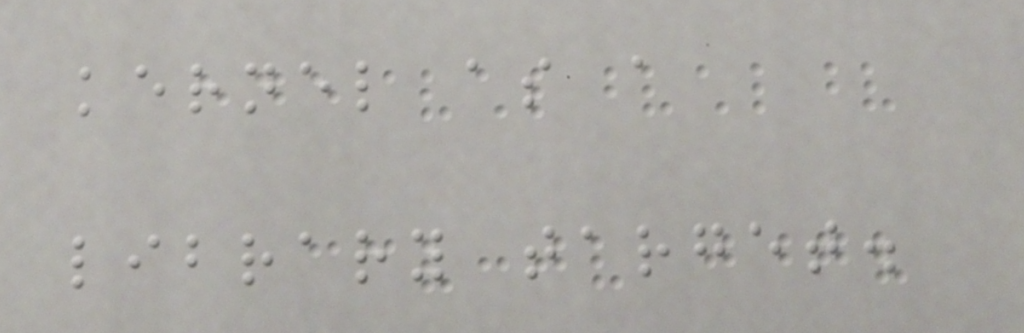kernel as a
library target.
